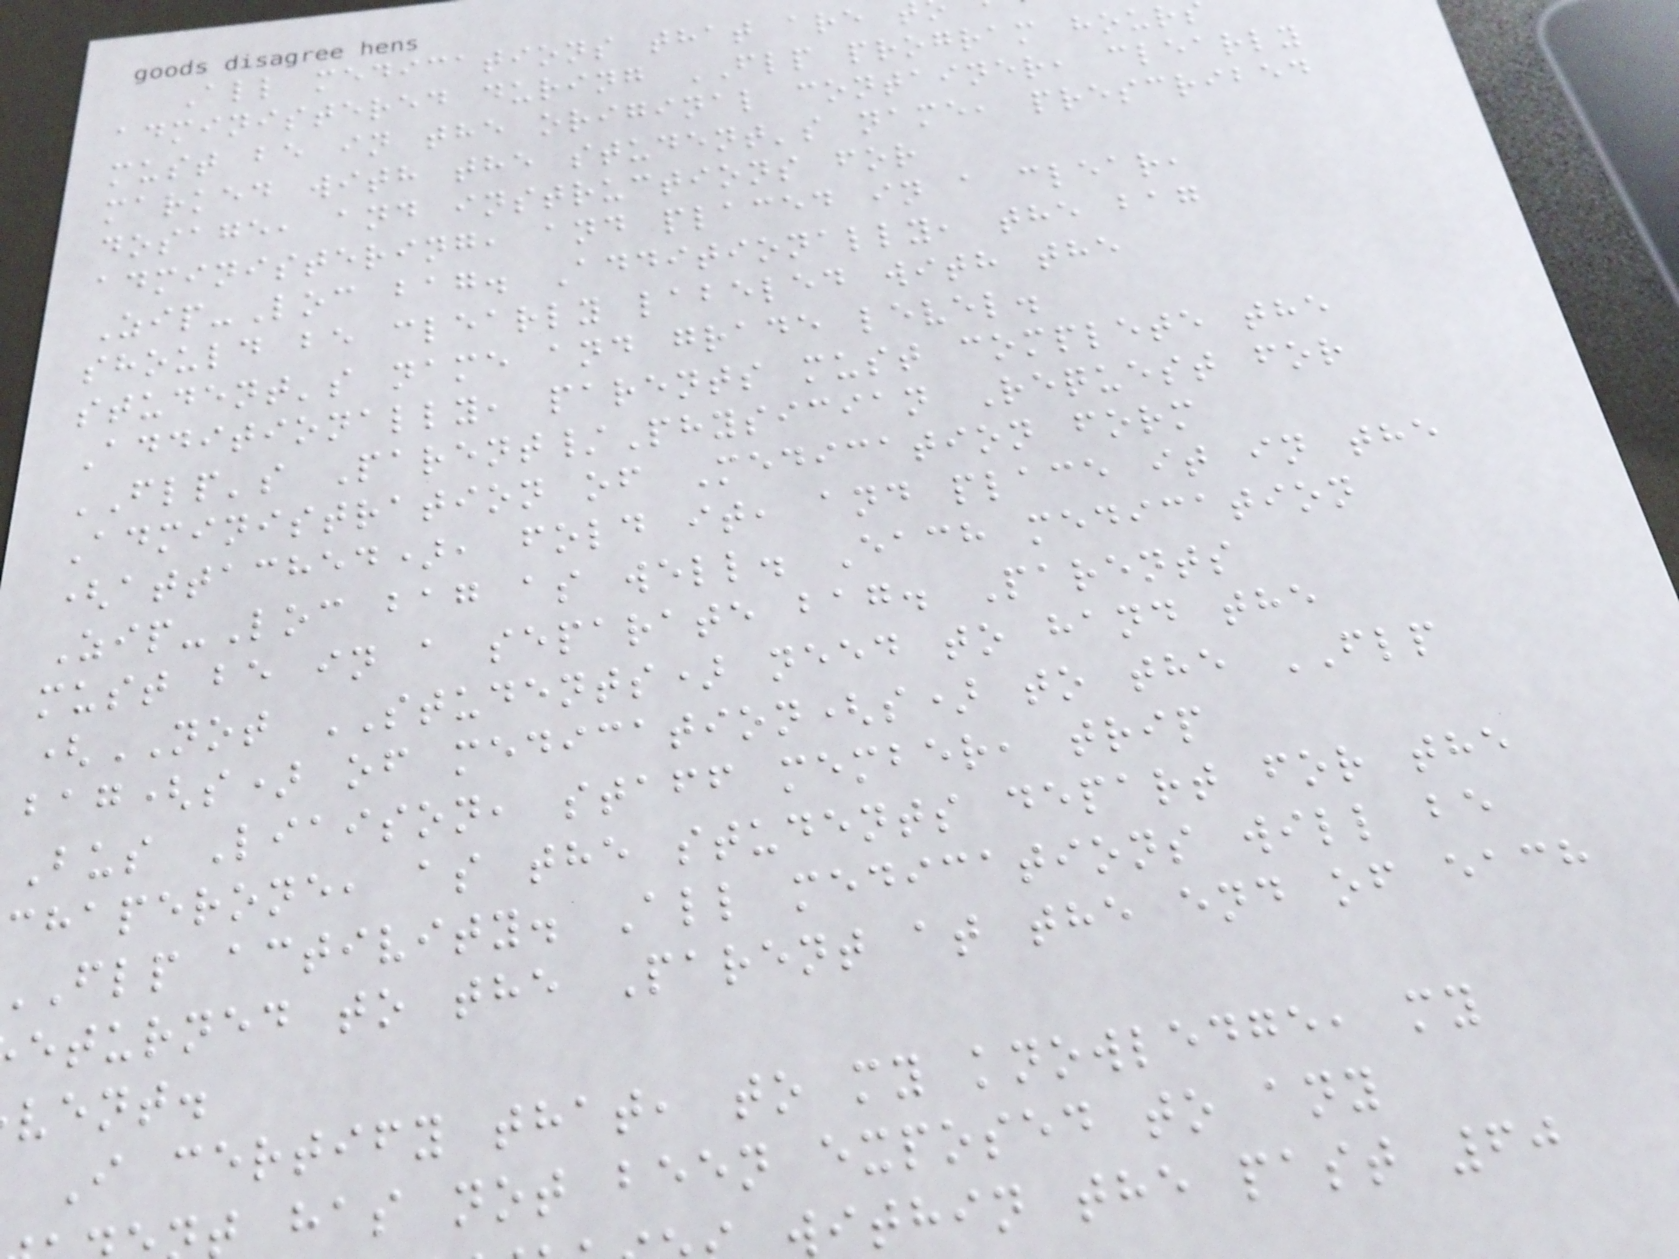All medications that are
administered during FLP program hour
must be in the original container, clearly
marked with the student's name, prescribed
dosage, and instructions for
administering, and placed in a clear,
Zip-Loc bag. Additionally, the bag
should be clearly labeled with the
student's name and grade level.
Additionally, parents must complete the
FLP's Parent/Physician Request for
Administration of Medication form
(attached), fold it, and place it in the
Zip-Loc bag as well. Each medication
must be in a separate bag. Parents
(NOT STUDENTS) need to hand the
bag(s) of medication(s) to the FLP
Bus Liaison, staff member, trip
chaperone, as the students depart for the
flp activity. All medications will be
eturned to the Parent at the end of each
vent.
I certify that, to my knowledge, my
t has not been exposed to any
ithin the past 60
